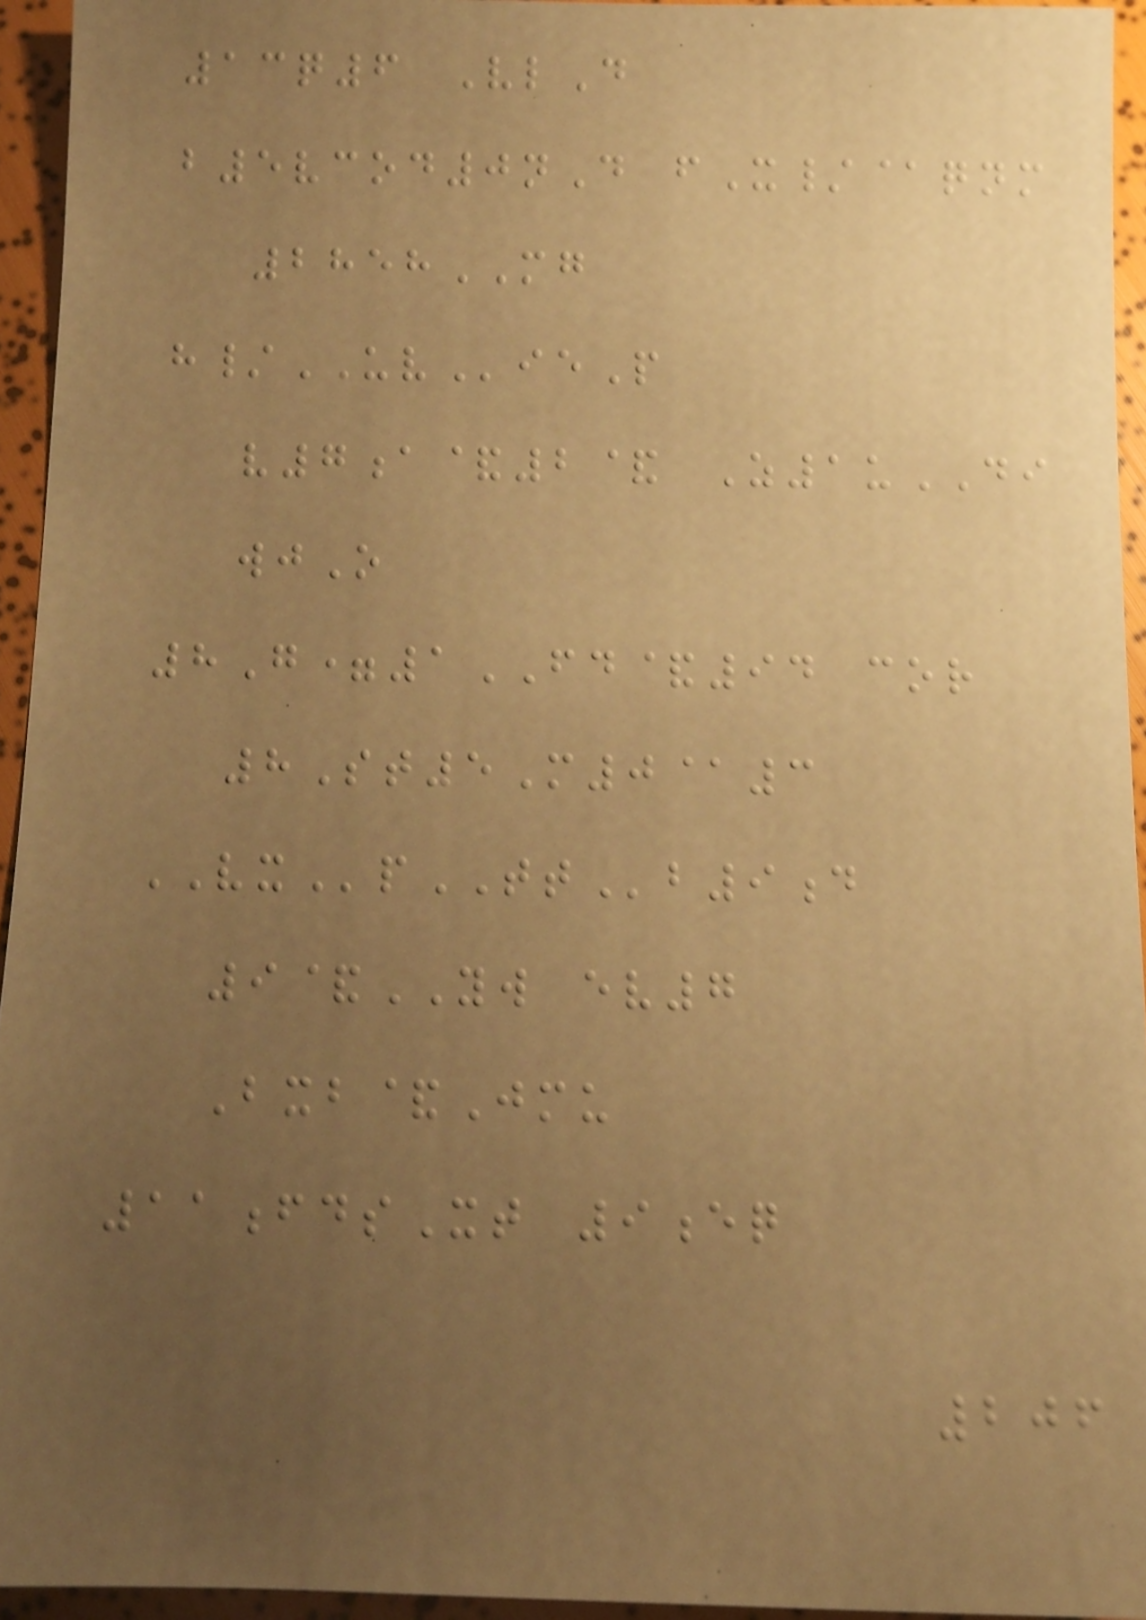13q6 VlD
b5vcod0nD fX/@qnm
2858MG
h/UVieP
v7a&2& Z1uDI
wjO
8G=1FD&94 cor
8St5M0@3
VXpTTb9d
9&YW ev7
Bxb&Jmu
11fdsXt 9eq
206
